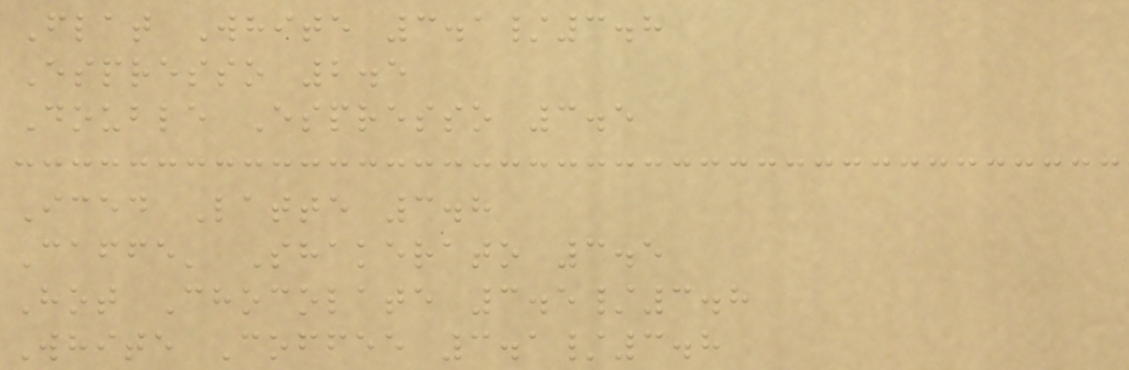Flat White 3.1/3.8
Espresso 2.5
Double Espresso 3.5
Iced Latte 3.8
Caffe' Shakerato 3.5
Hot Chocolate 3.5/3.8
White Coffee 3.1/3.8
